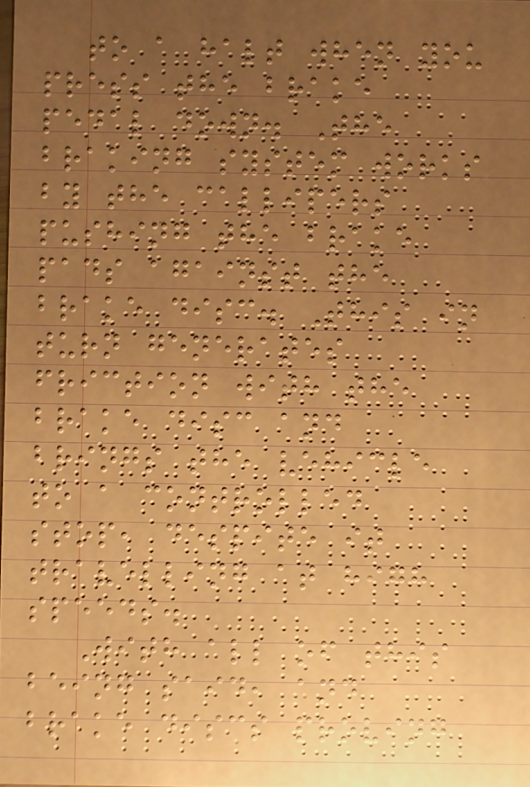to a halt when you
press the brake
pedal down. The
braking system works
by the callipers
pushing the brake
pads against the
brake disc. This in
turn generates
friction with the
brake disc and
brings the vehicle
to a controlled
stop, despite it
travelling at high
speeds.
With all of this
being said, and
brake discs proving
